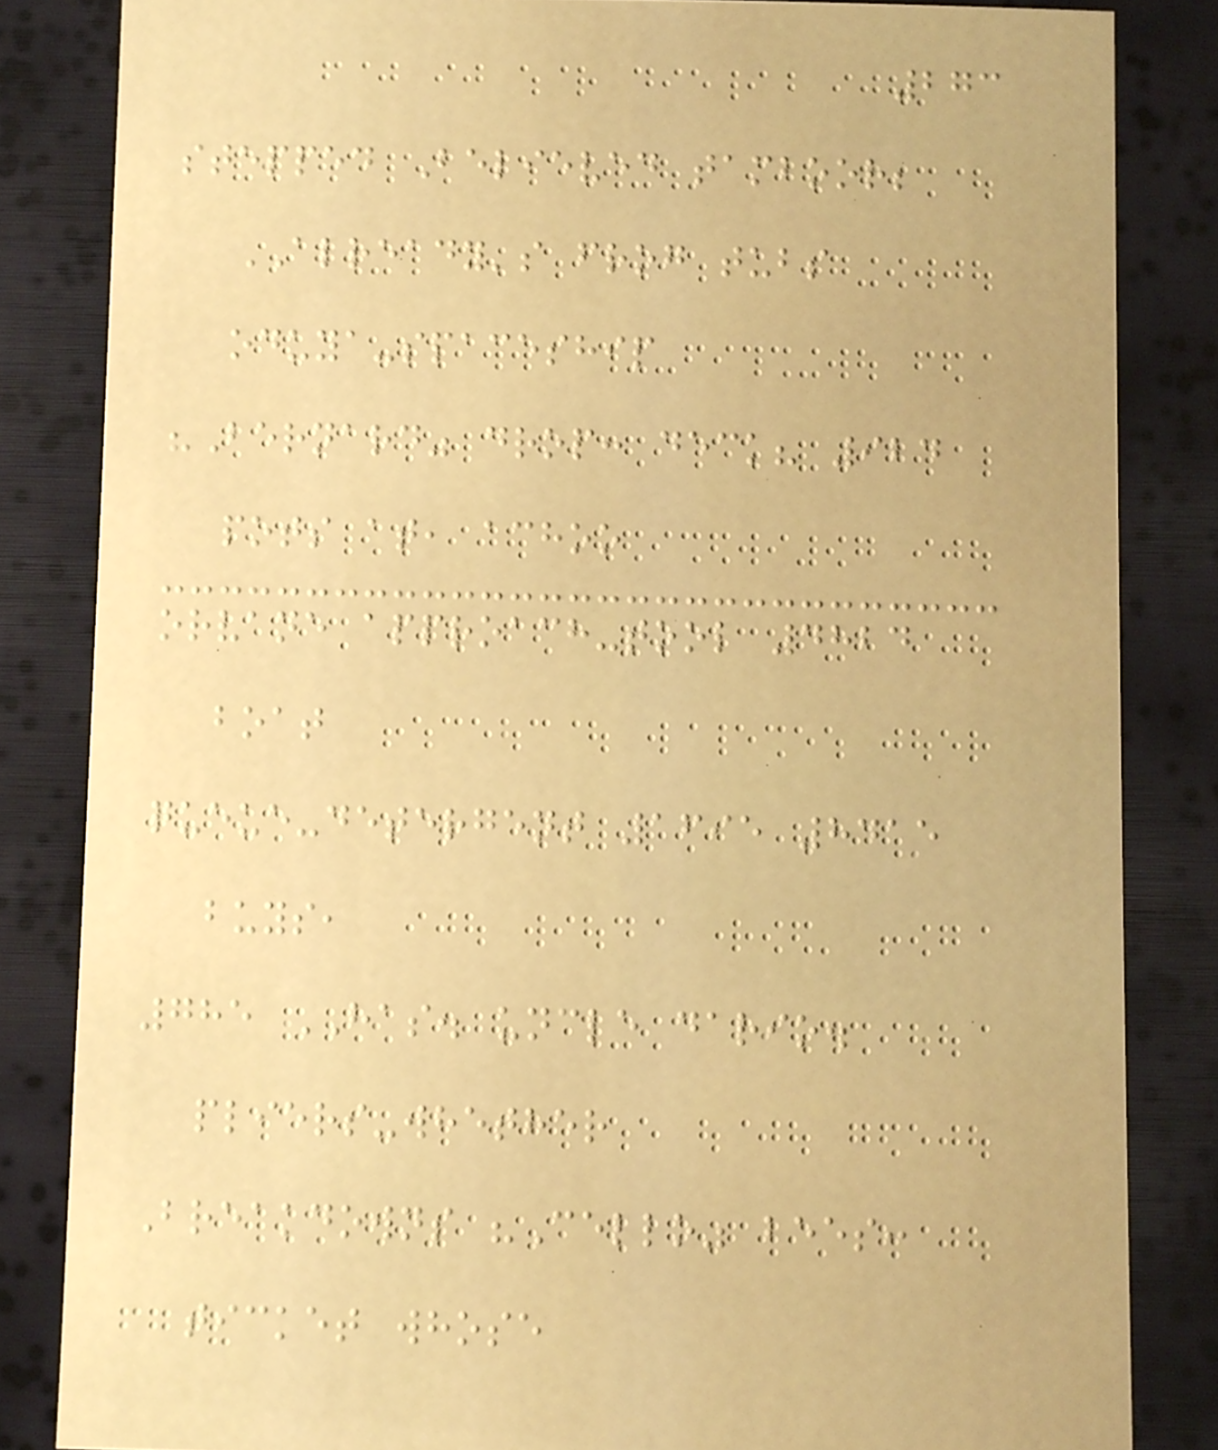273
stepped Believed tamboor;
ALREADY's frog tubs
oduya-spaceship
"Bernard" drop: deck? 924
pots at, achoo
orvane approach-tool 4824
boat
queue-detergent 1695 8415
buys,
785 HAS. uncle dario.
pliers-whether
Breakdowns "Cello" bees:
ticket whose
